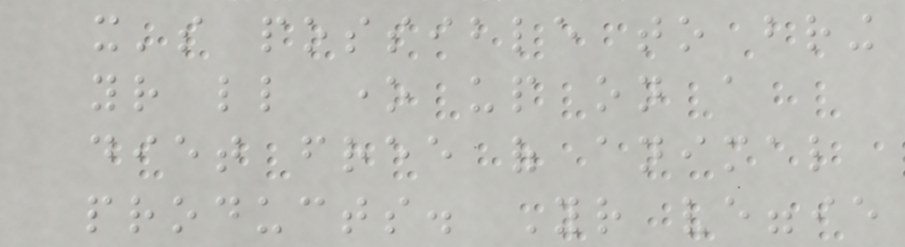it's possible to bring
your little one up on a
diet free of animal
products. Your veggie
